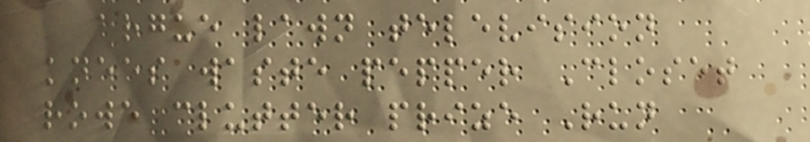argue lawn television
knees waste pepper Closet
rowe clutter prize Run
